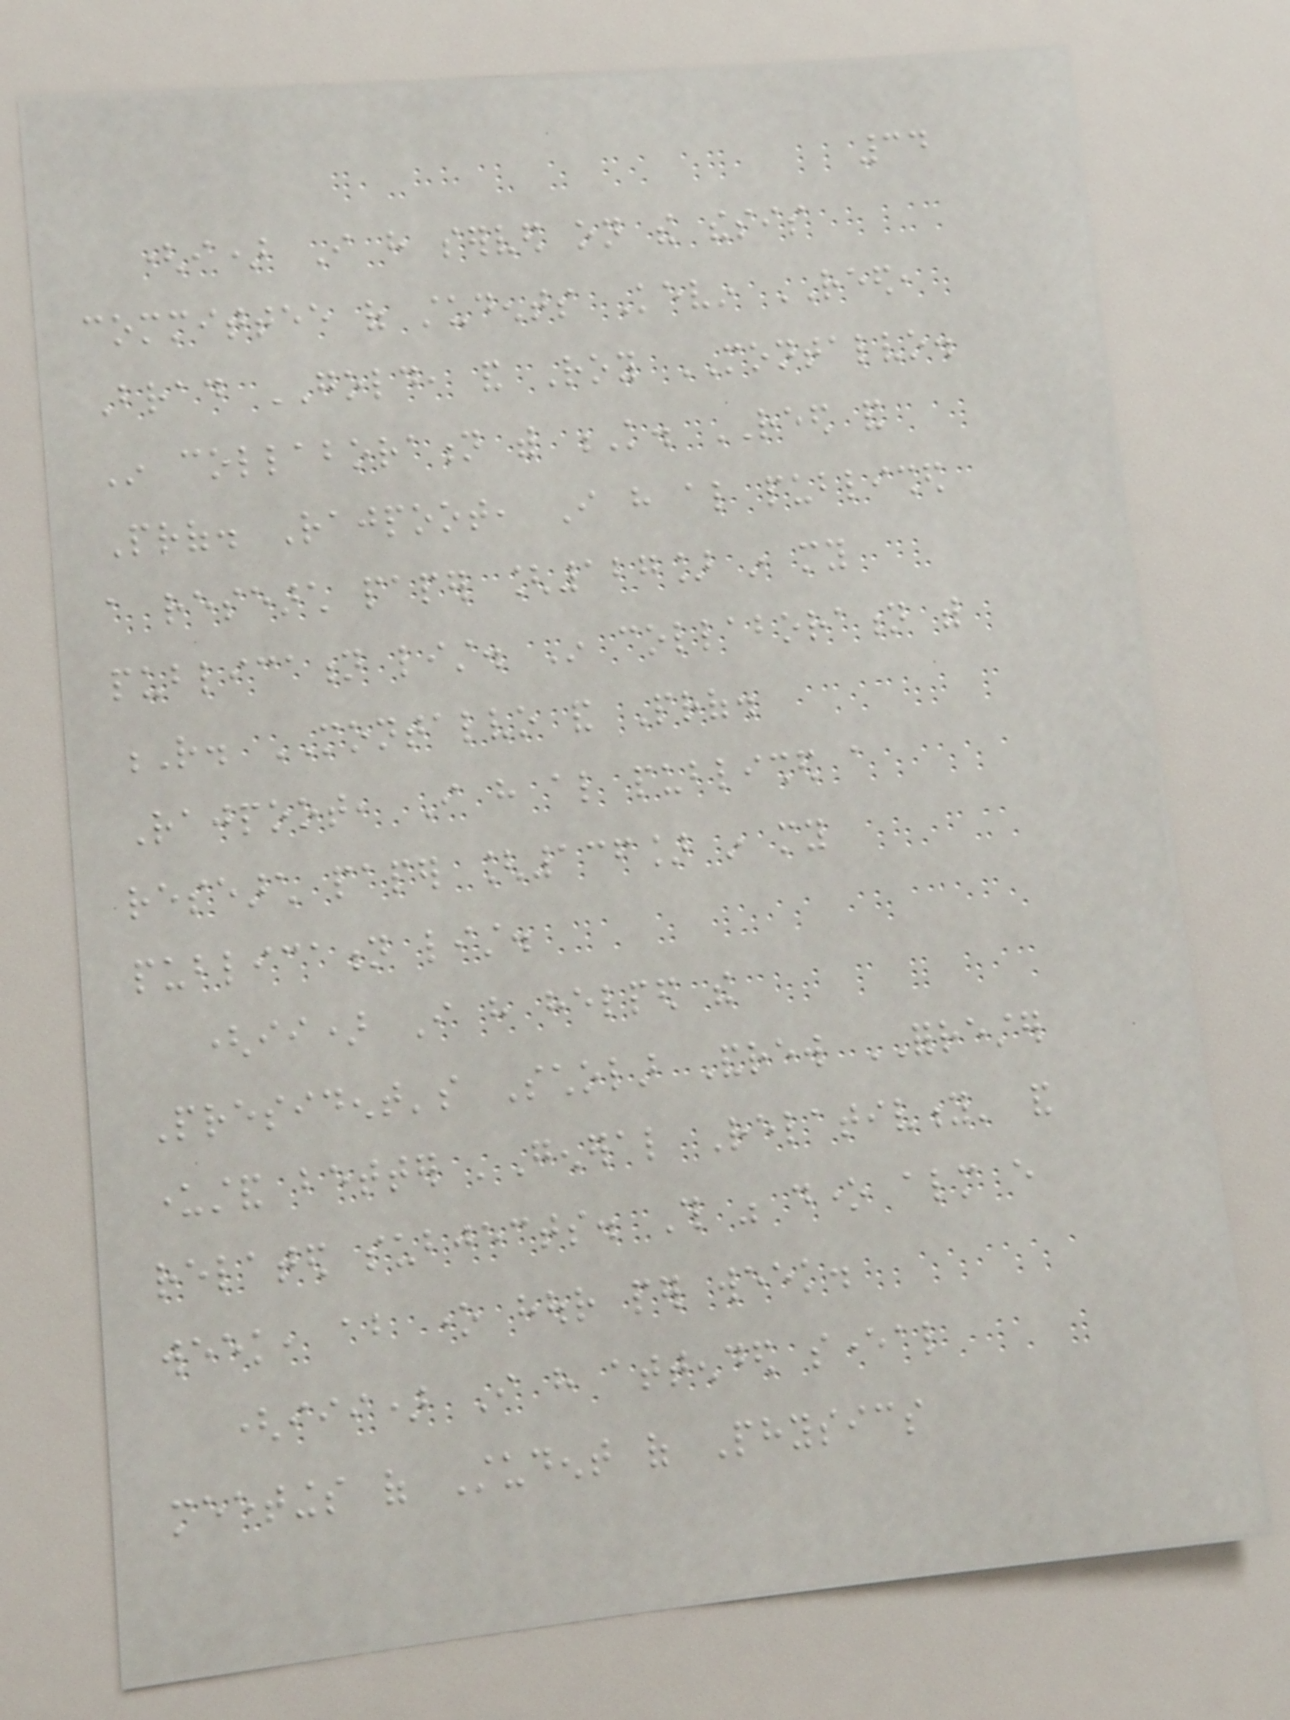34
(i) I have served on the thesis
committee of students Kevin REED,
Brad GOLD, and Roy MONTALVO.
In collaboration with K. REED and
Prof. Rajpoot, I have also published
a research paper [127] in my
publication list. In collaboration with
R. MONTALVO and Prof.
Rajpoot, I have also published a
research paper [136] in my
publication list.
(ii) I have helped the
President's Scholar Andrew FORRESTER
understand better 'General Relativity' and
related subjects. This was done almost every
week, about one hour per week.
(iii) I have attended several
meetings of Student of Physics
